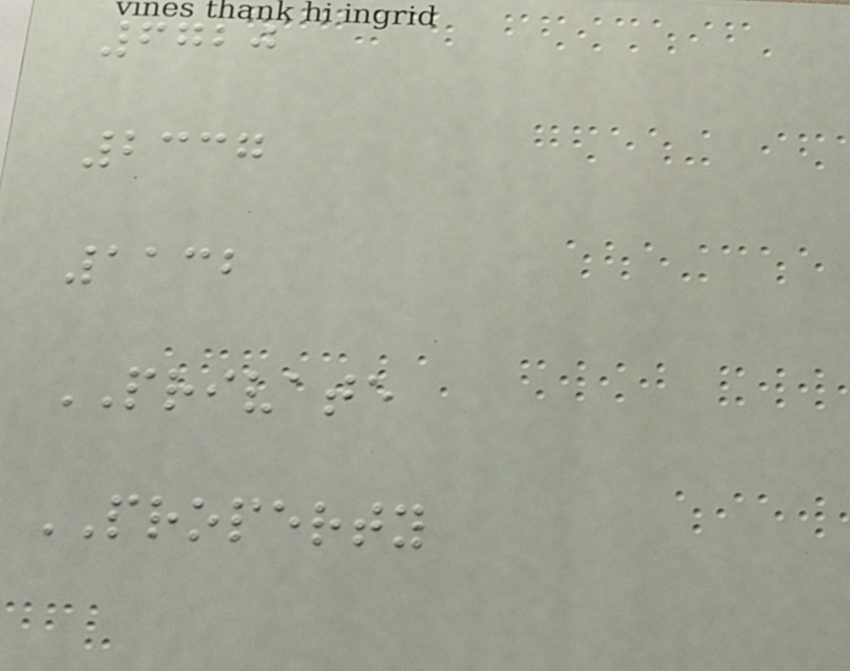6720
2337
1132
PRIVATE
PROPERTY
